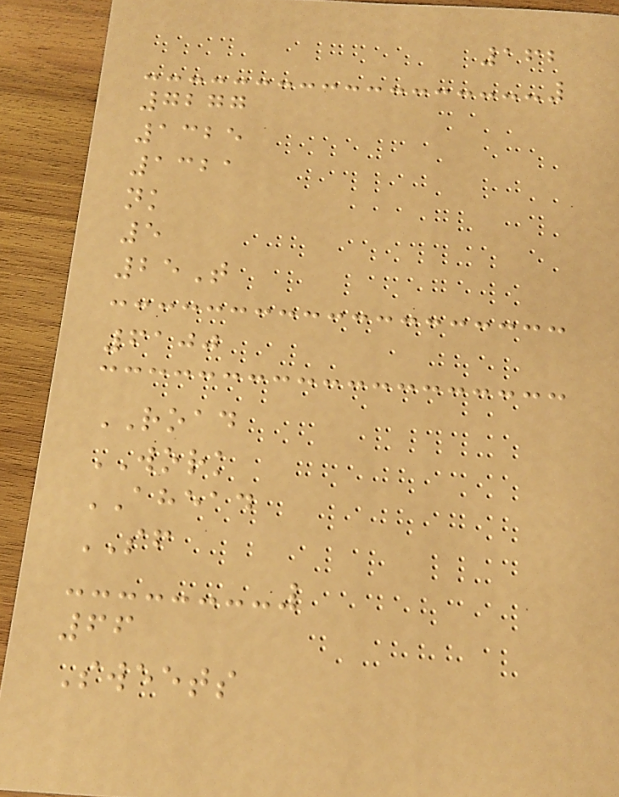162
7277
1325
1321
nk
5
25T
6100
ROAD
WORK
AHEAD
SF
66
Sweets
